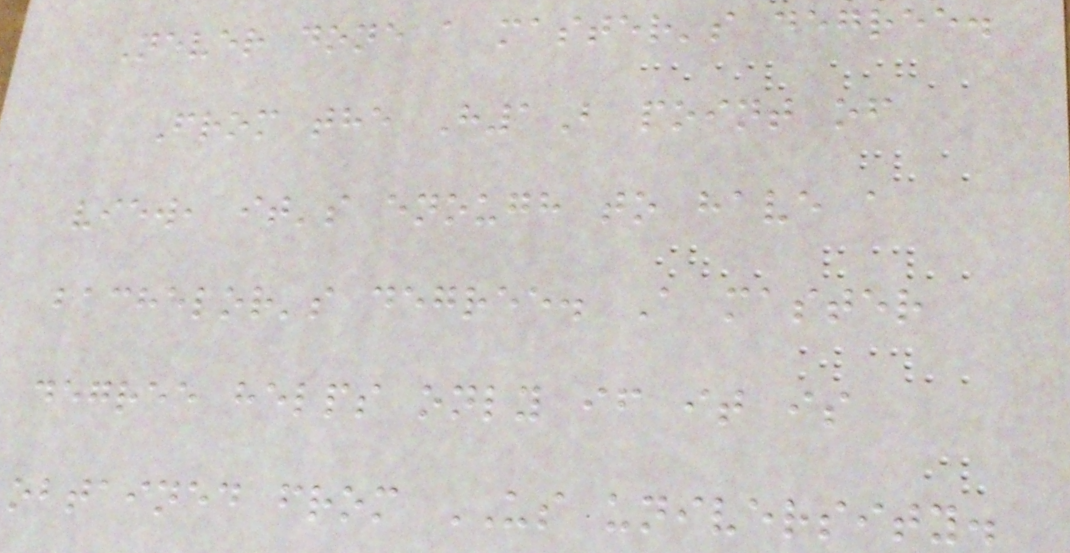Never done a master's degree.
From the H1B point of
view, it's enough to have a
bachelor's degree. A master
degree helps only if it is
obtained from US university.
